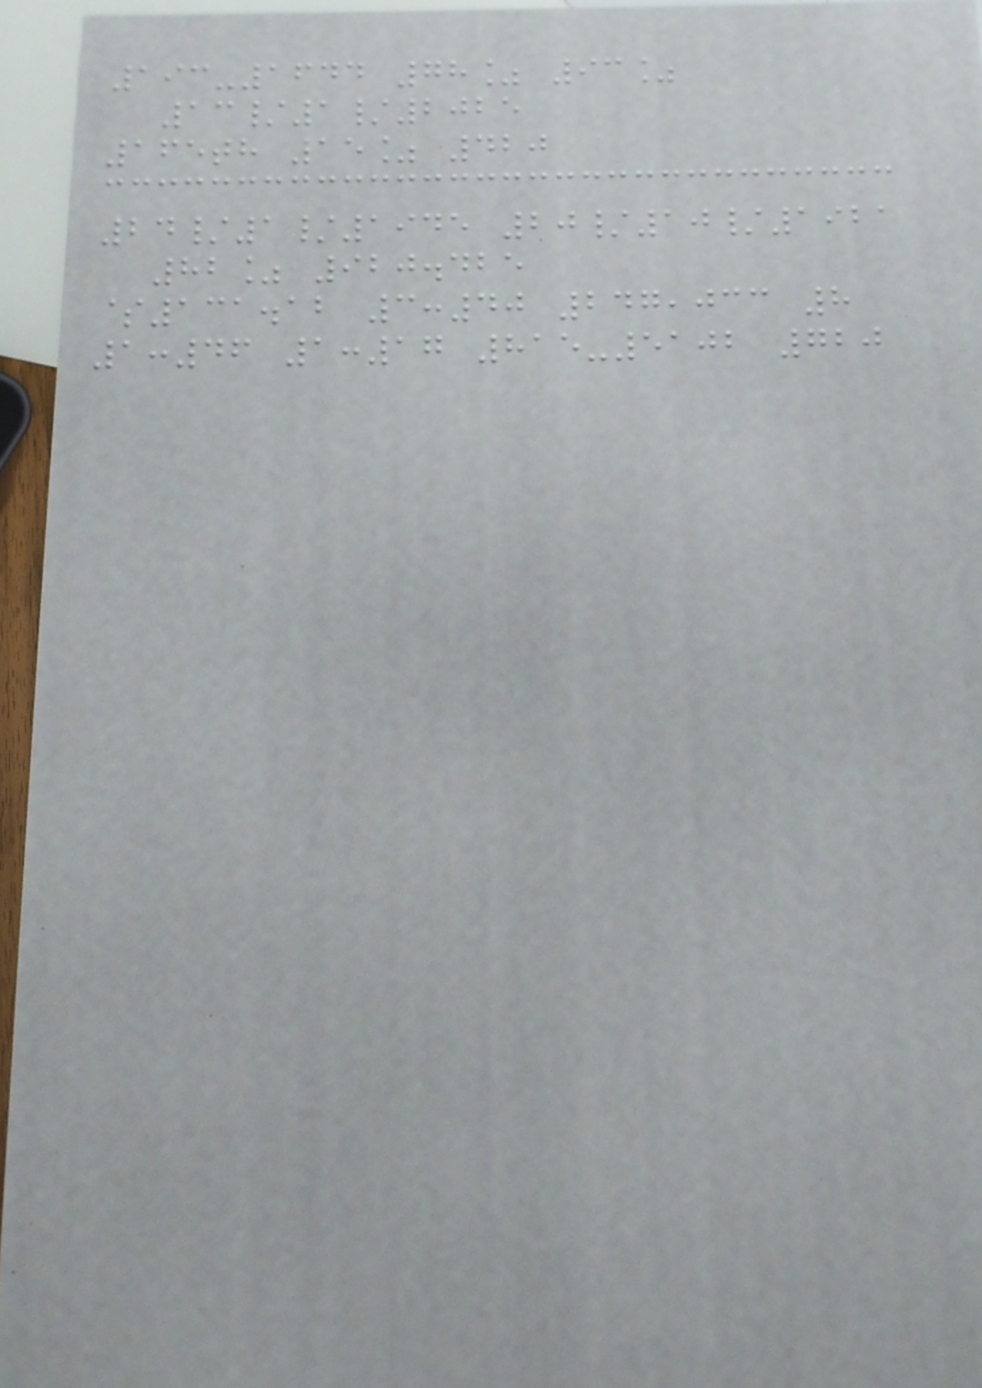193-1644 78% 93%
13/1/2025
165th 15% 420
24/1/1945 20/10/1921
82% 920.425
$131.12 3:40 247,033 8
1:46 1:17 815-5102 720
